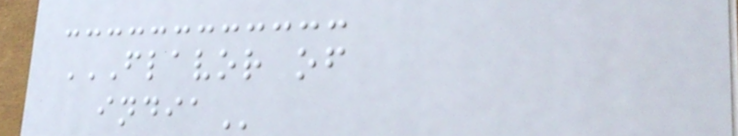FLAVOR OF
INDIA
